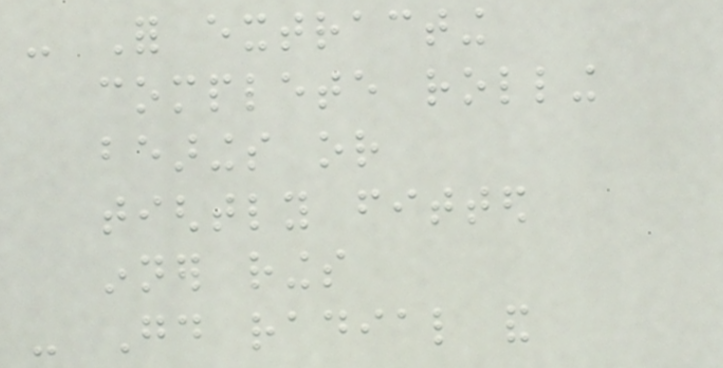- For extracting
complete rolling
bearings or
tightly fitted
inner rings
- Good radial and
